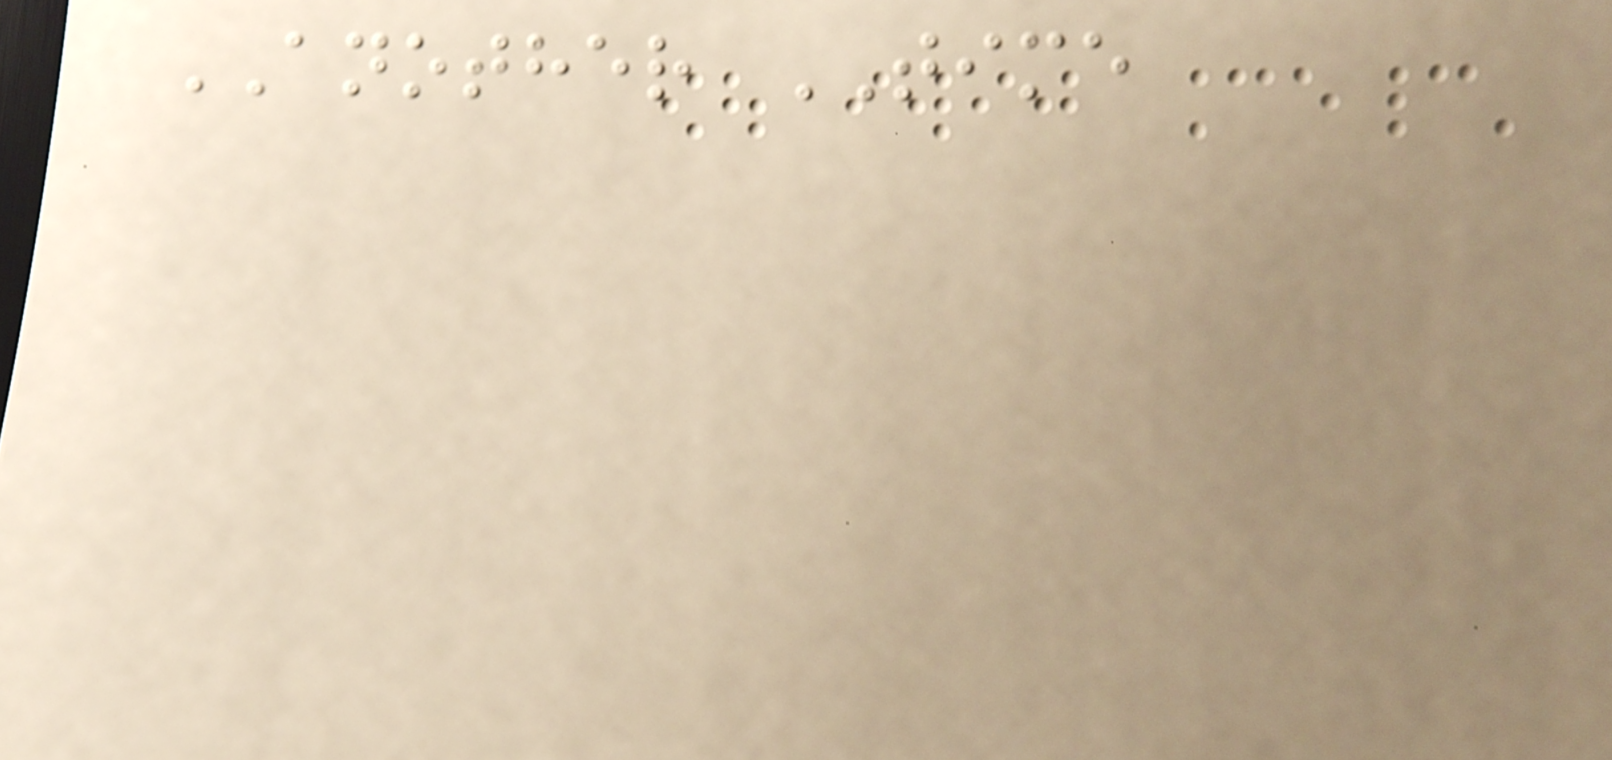ANOTHER TIME
